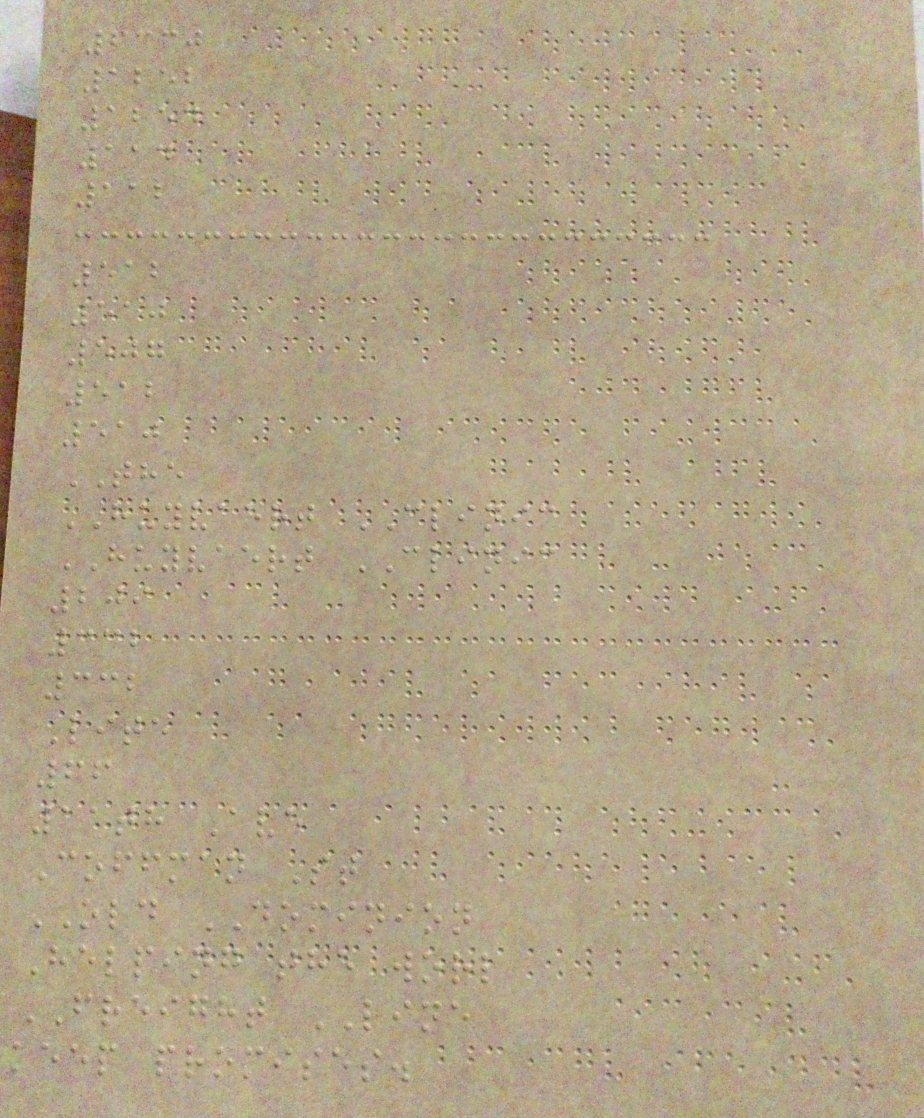6330
1252
1254
114
112
512
510
507
512
510
THE
HUYVAERT CLINIC
HUYVAERT CLINIC
209
332
332
Lite
66
11th Ave
Coffman St
OLD DOMINION
Helping the worl
FREIGHT LINE
keep promises.
